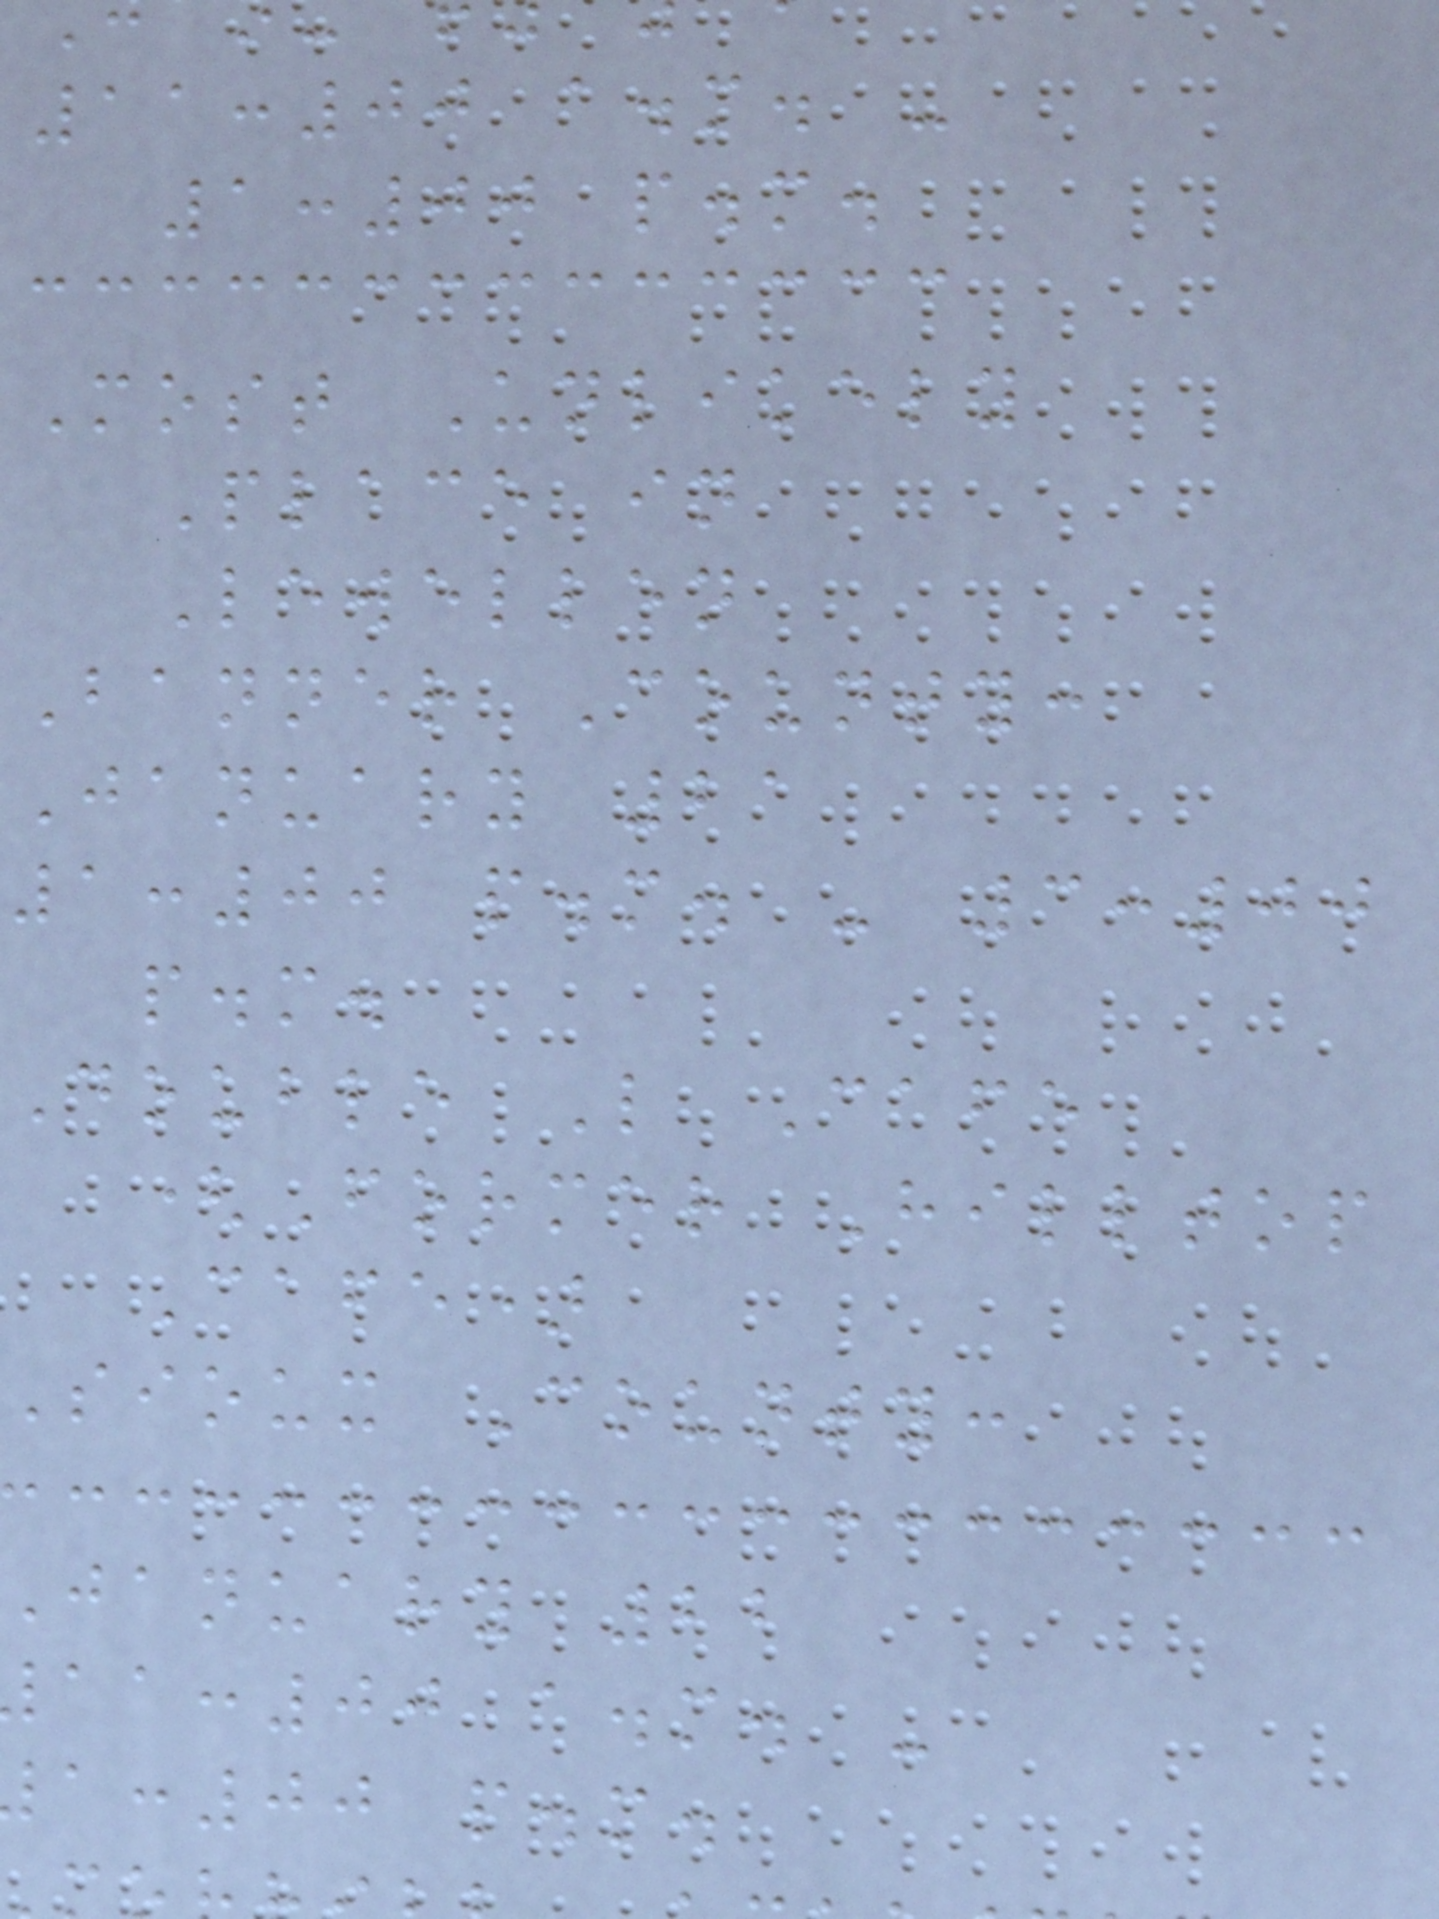11:00 a.m. -
1:00 p.m.
Most Unlikely
Place in
Lewellen
Banner County:
January 21
1:00 p.m. - 3:00
p.m.
Double L Cafe
(Former Hilltop
Cafe)
Sioux County:
january 22
:00 a.m. -
:00 p.m.
